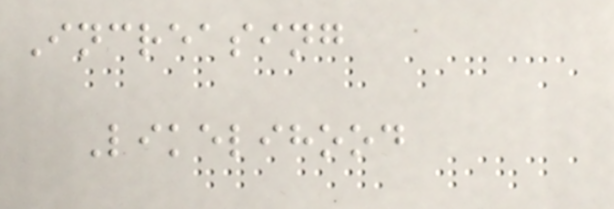Increasing
Likelihood
